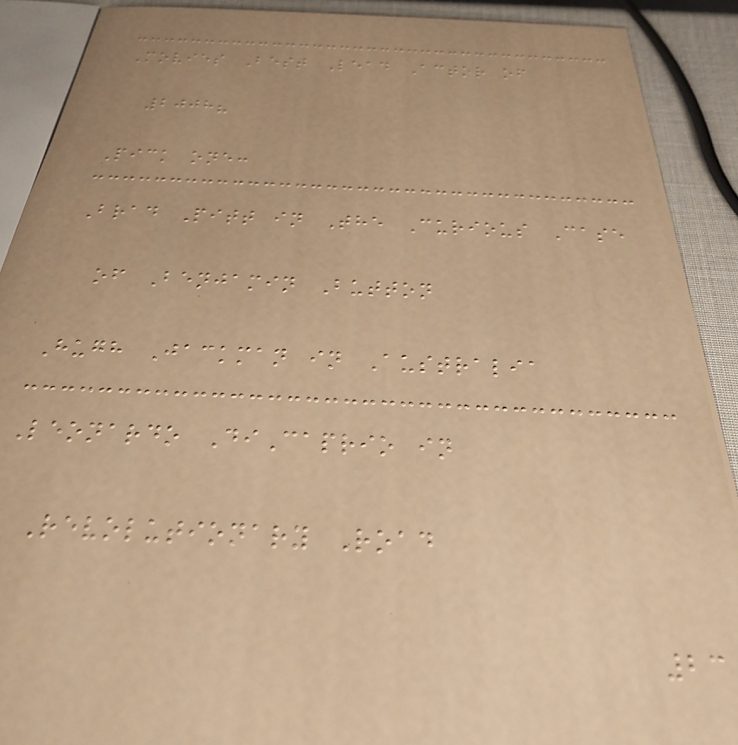Movies Best Lead Actor of
2008?
Pick one:
Brad Pitt in The Curious Case
of Benjamin Button
Hugh Jackman in Australia
Leonardo DiCaprio in
Revolutionary Road
23
